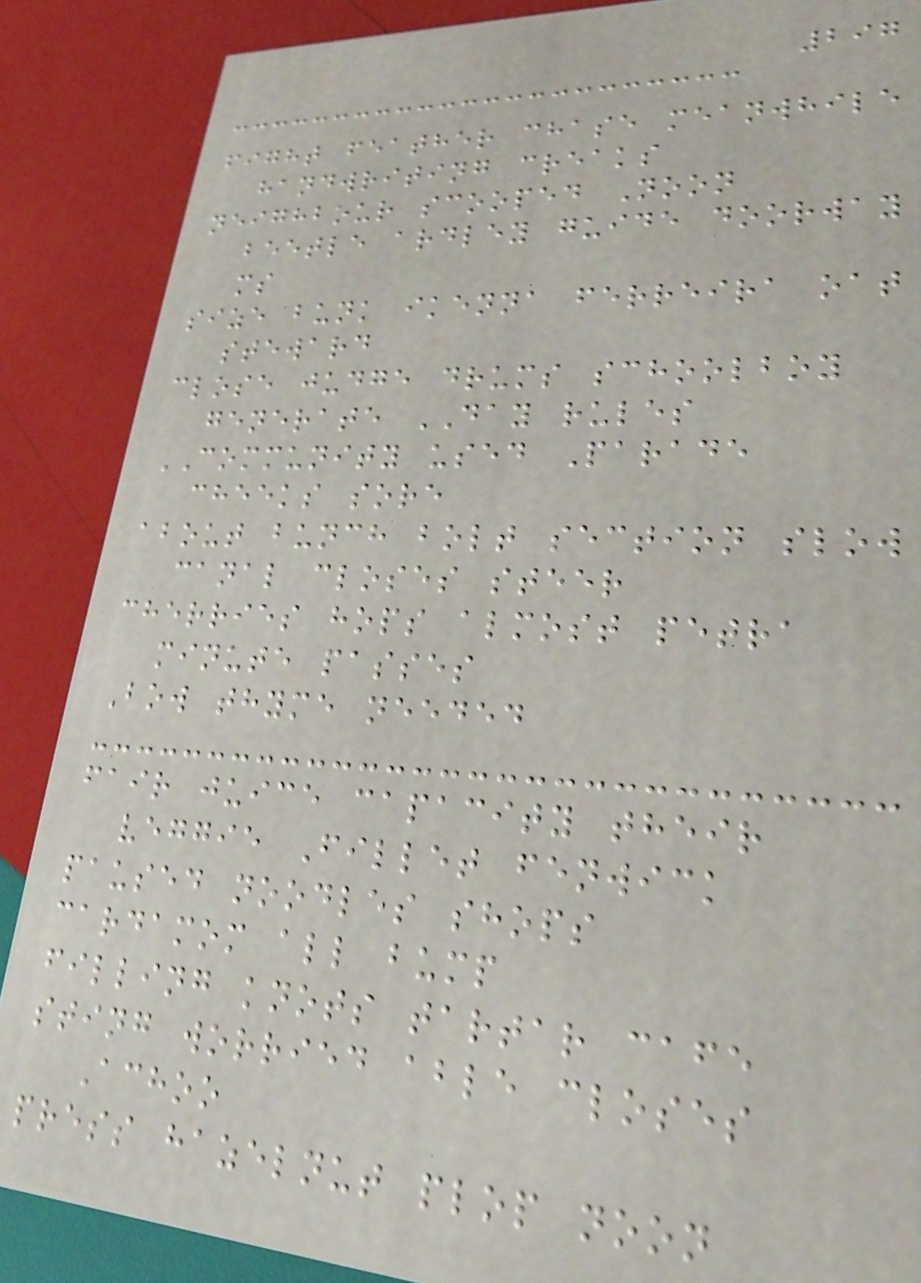297
fight feather chase meanwhile
handwriting creaks
neighbour scooped Noon
beetle ardley guide doorway
ms
size bunk ikenna ferreira oat
steward
close judge drums schoolboy
generate DAY rules
COMMUNITY used Parade
cheeks sore
about bunch bolt section slow
canal closes steer
cherries hops almost petra
minute passes
Bow thyme needed
fair juice capacity their
veggie Fillet fenwick
paused noodles shops
cardamom all bump
filling knots tartar cafe
sting worried able closes
Achoo
press hazelnut plop noon
